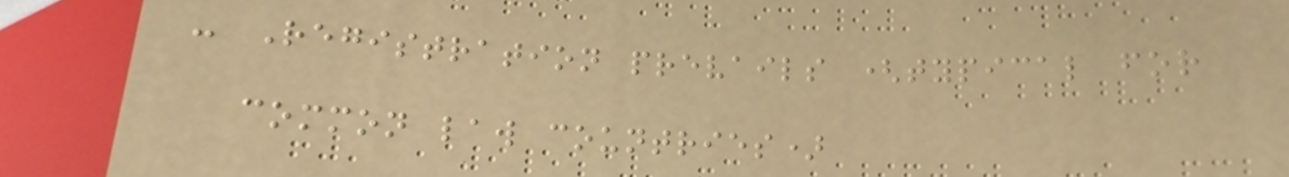- Registration prevails (typical for
common law countries)
